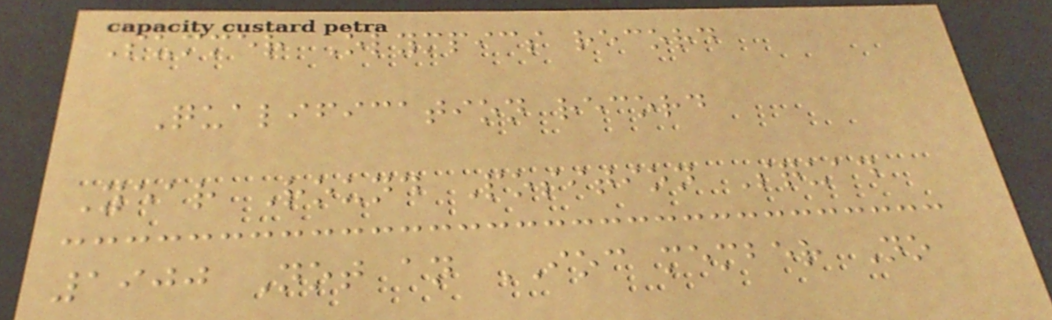Summer Olympics record
Qualification record
Year Round Position Squad
1900 Not an IOC member No
